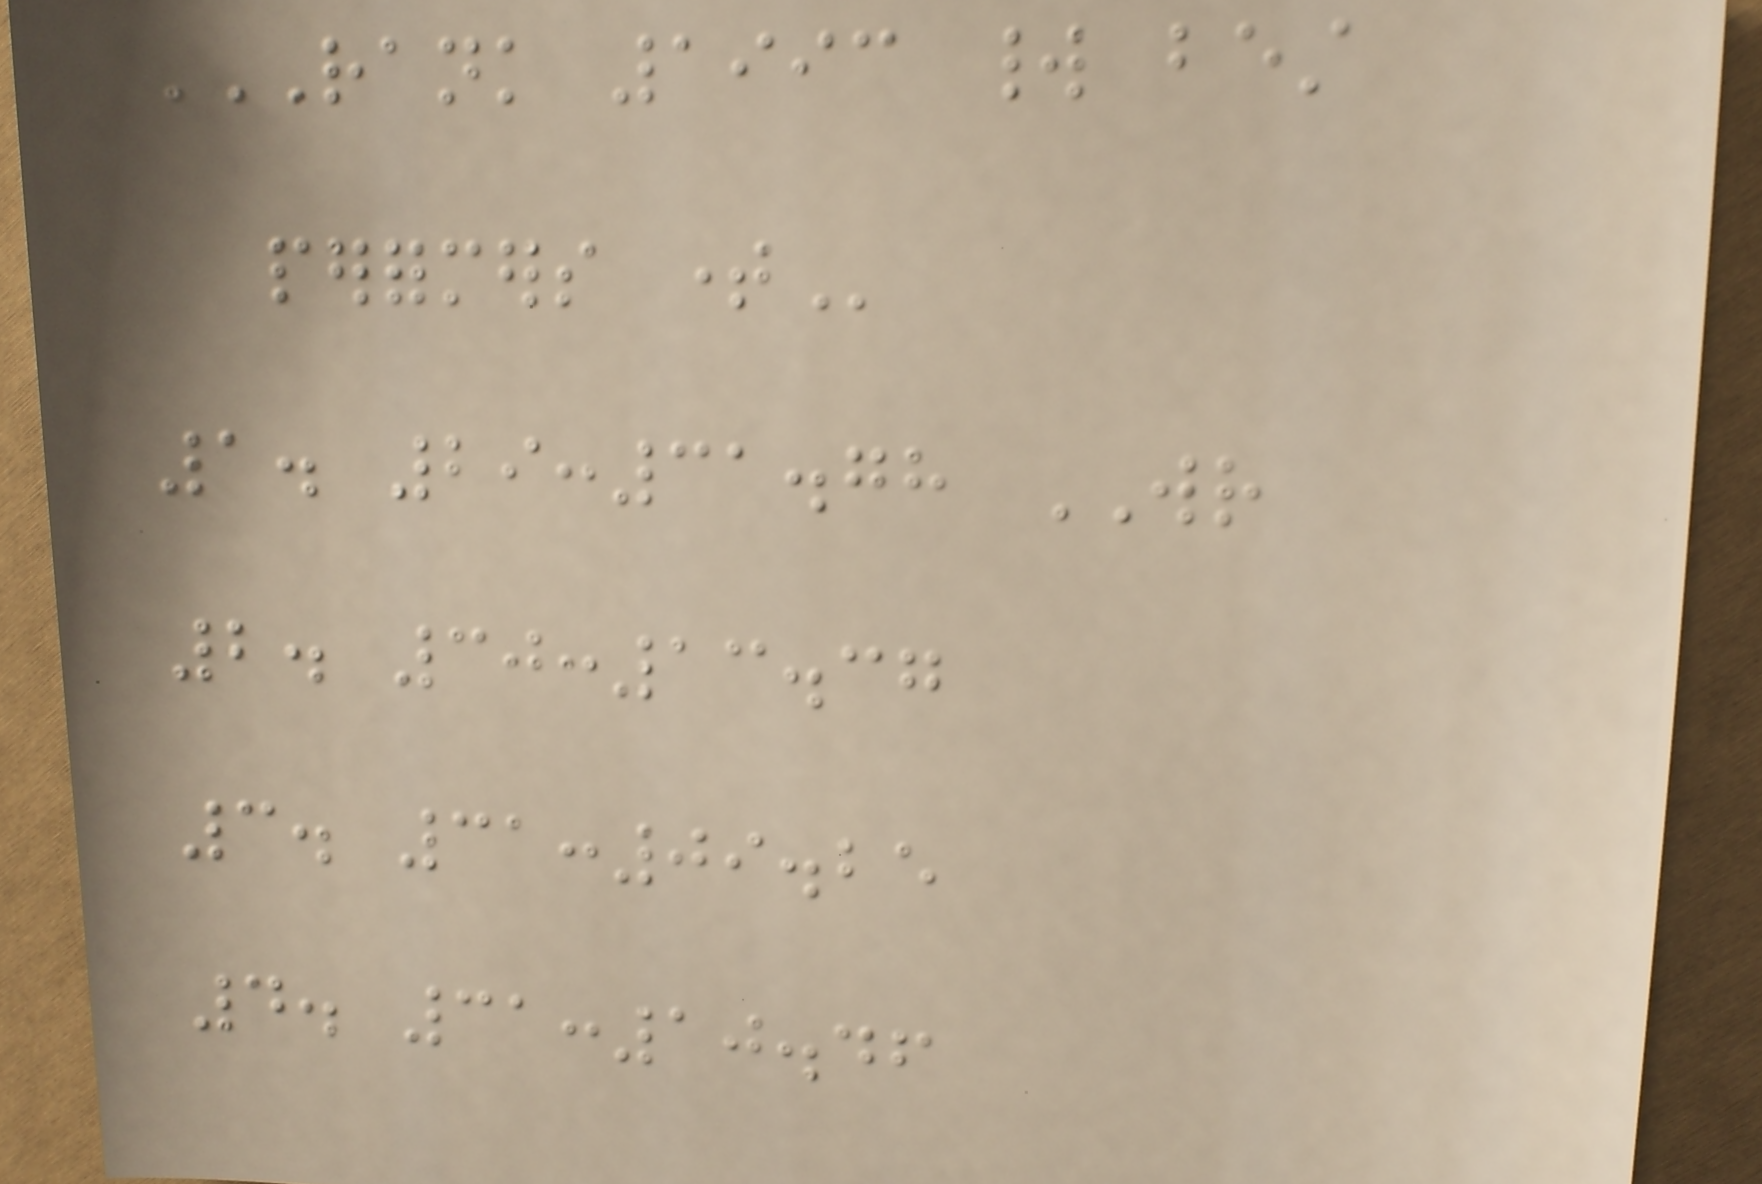RANK 1993 WORLD BEST
PERFORMERS TIME
1. 29:31.78 WR
2. 30:13.37
3. 31:09.25
4. 31:10.46
